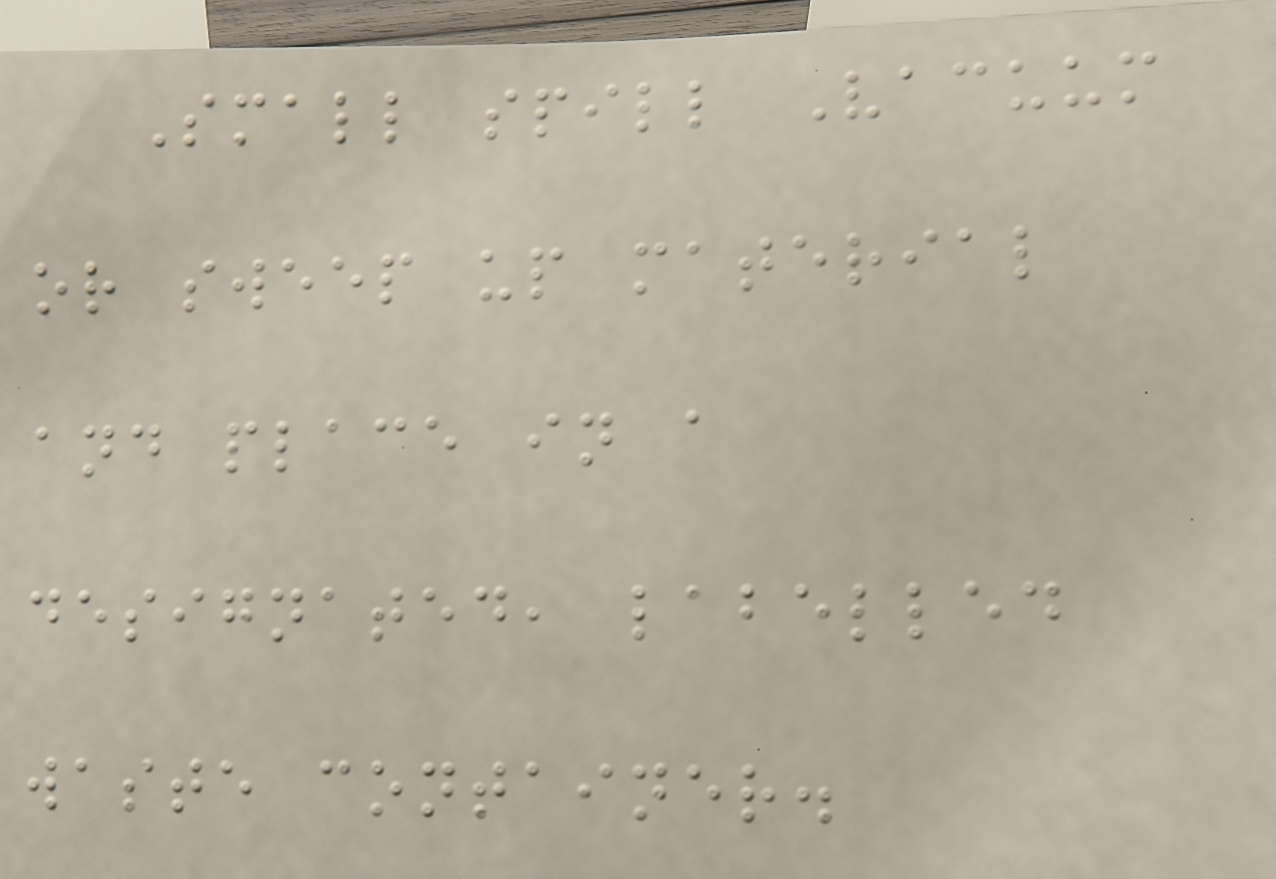Small spill Vacuum
or sweep up material
and place in a
designated, labelled
waste container.
